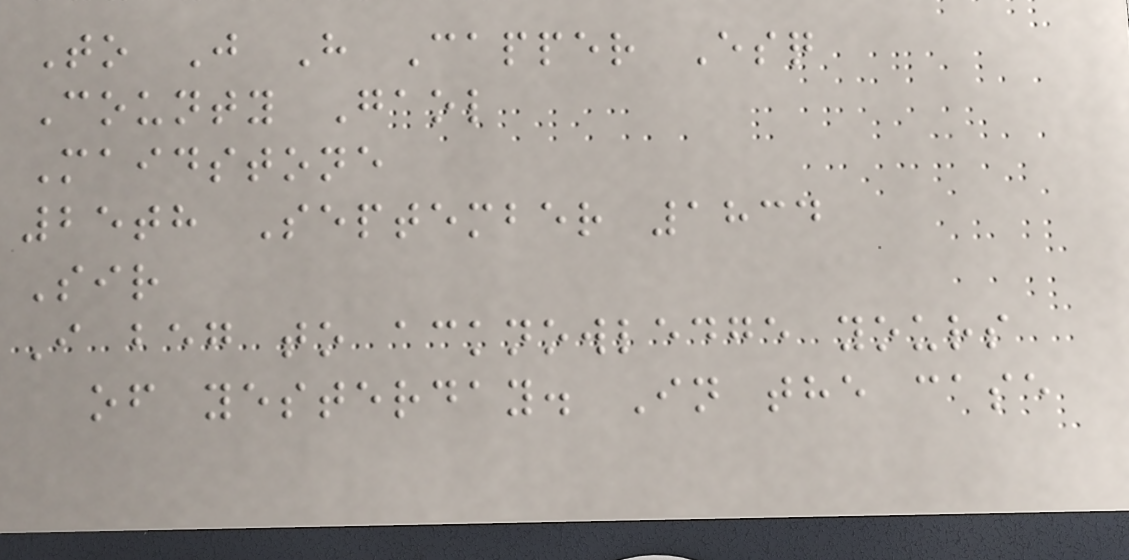To J H Capper Esq
County Gaol
Maidstone
25th September 1834
Sir
I beg to acknowledge yours
of yesterday. In the case
